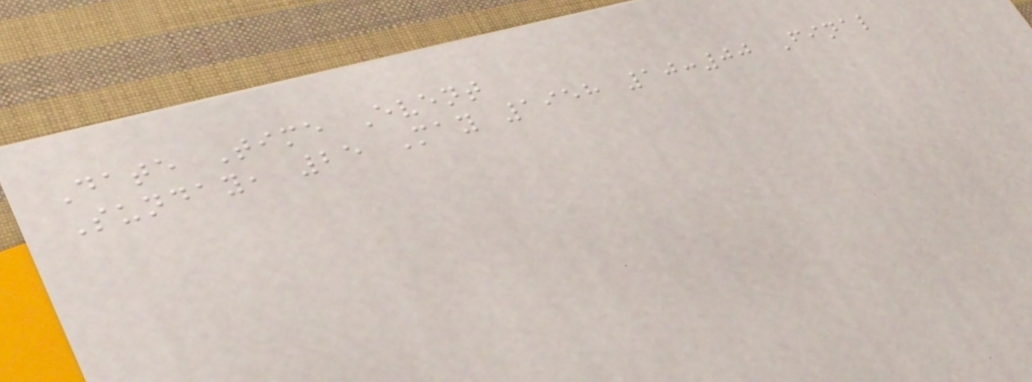Date Time Event
Sunday, 25 May 1958 10:00 Final
